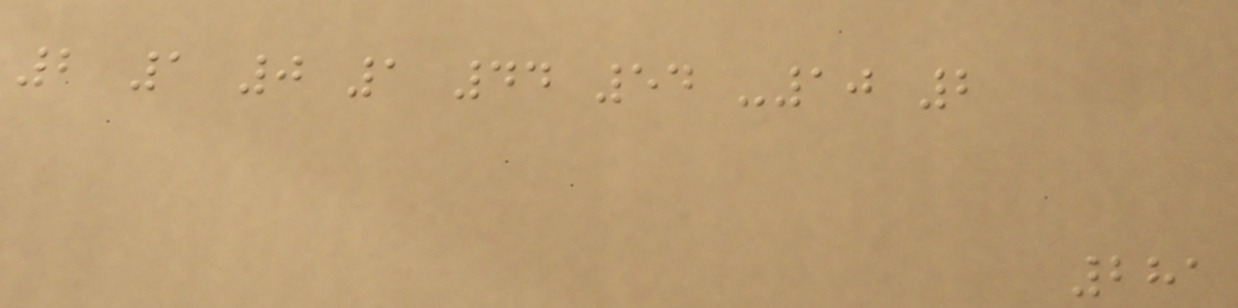2 1 0 1 44 54 -10 2
281
